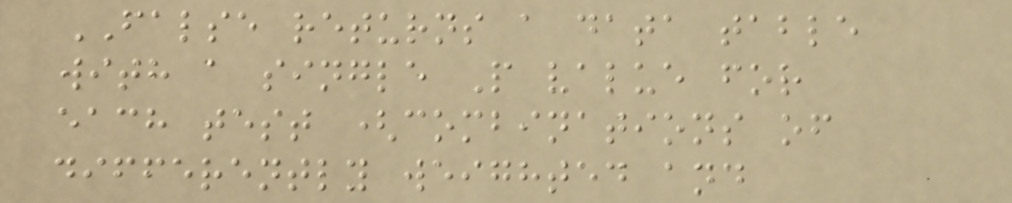FALSE returns a data table
with a single P value for
each test (combinations of
differently weighted and
